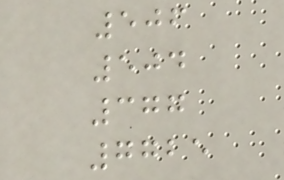506
504
377
7725
